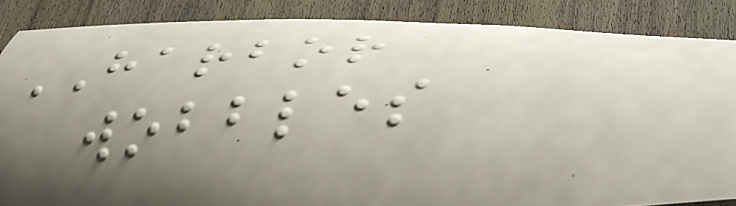HARBOR
wobbles
